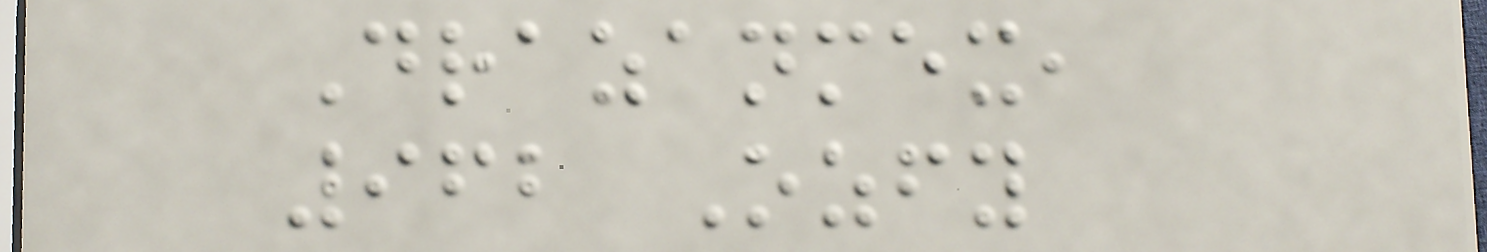Drazanmex,
962 Ozfy
